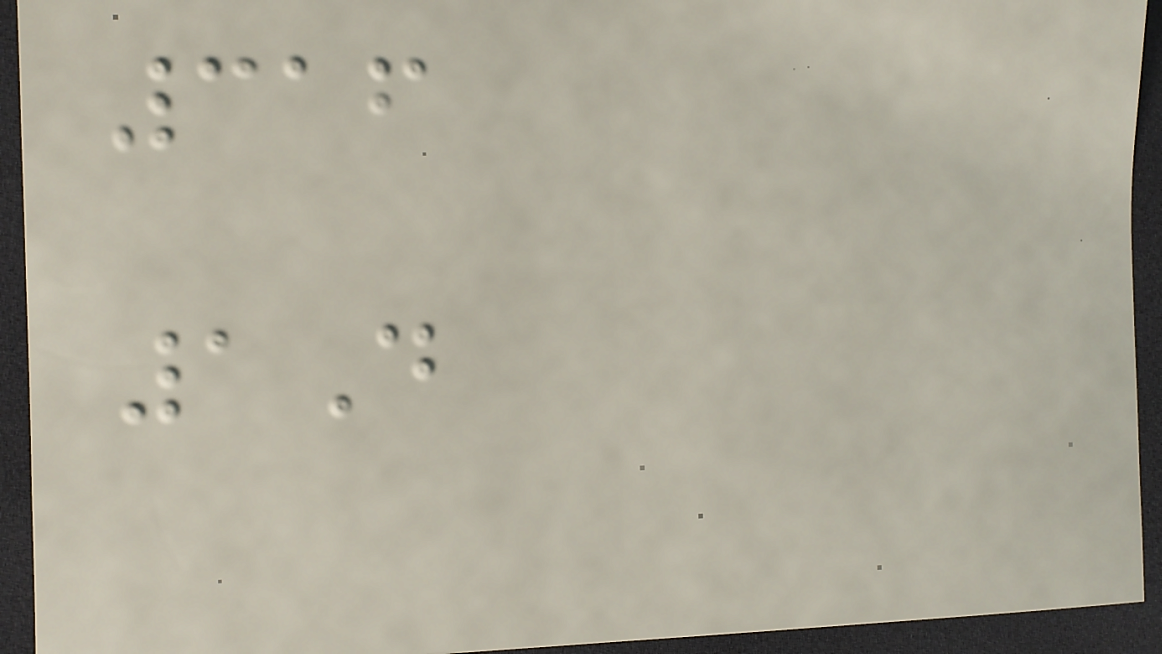316
1D
